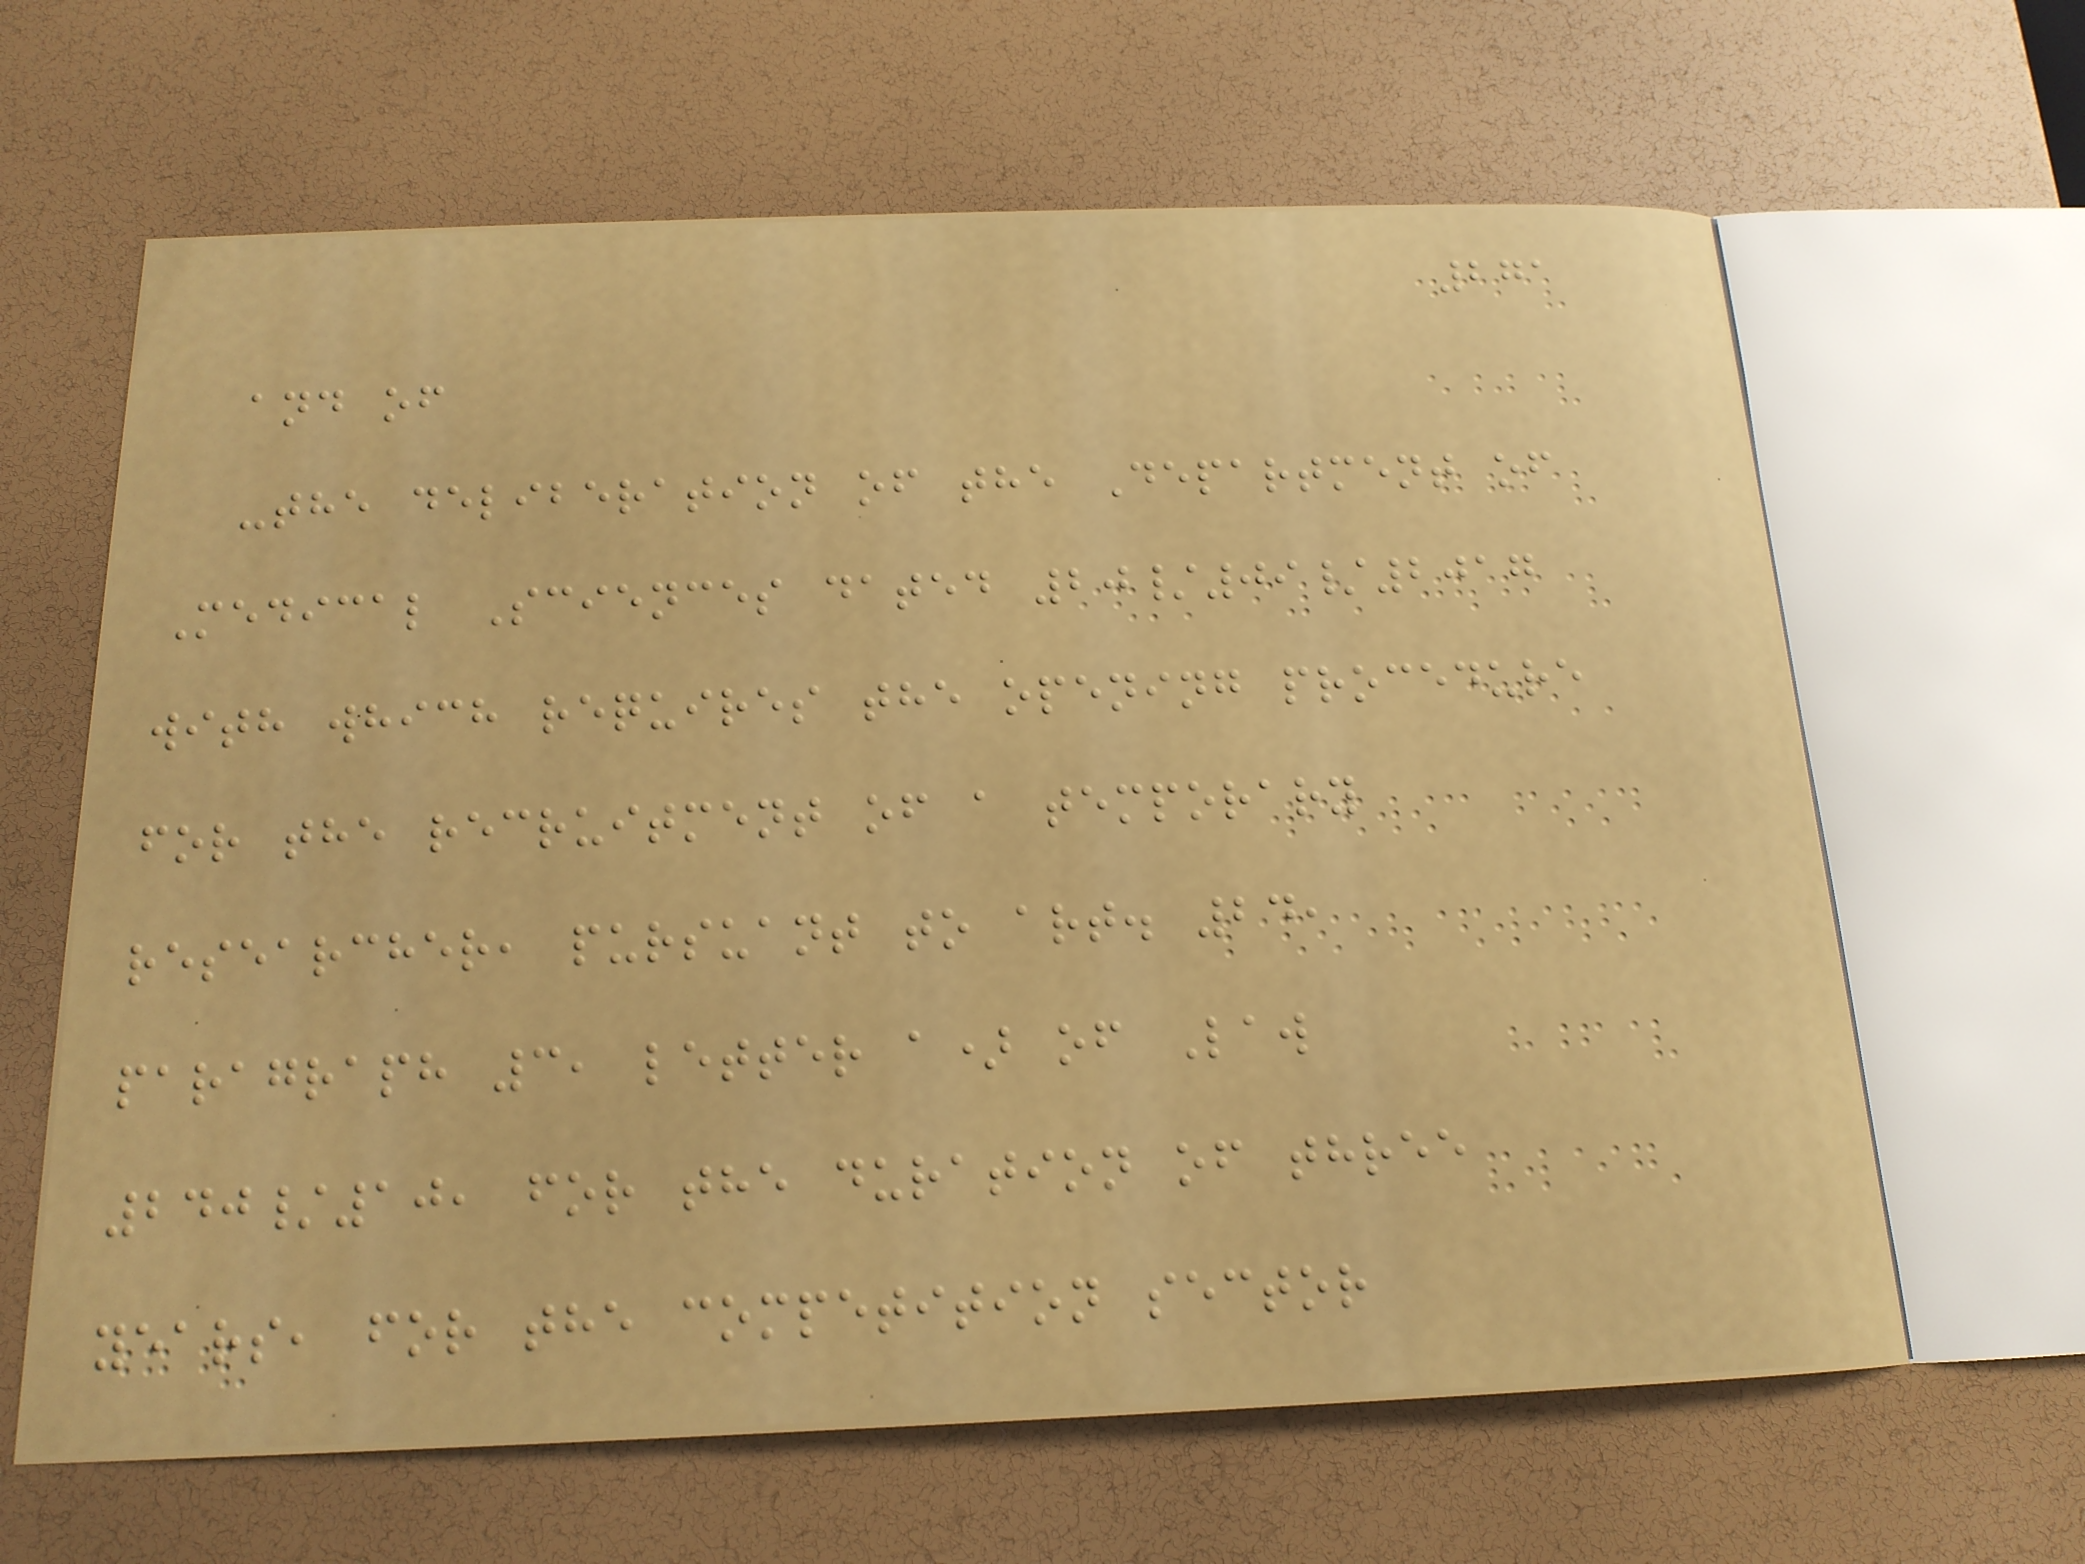271
and of
-the deliberation of the Department of
Medical Sciences dated 20/09/2017
with which requires the opening procedure
for the recruitment of a temporary
researcher, pursuant to art. 24,
paragraph 3, letter a) of Law
240/10, for the duration of three
years, for the competition sector
